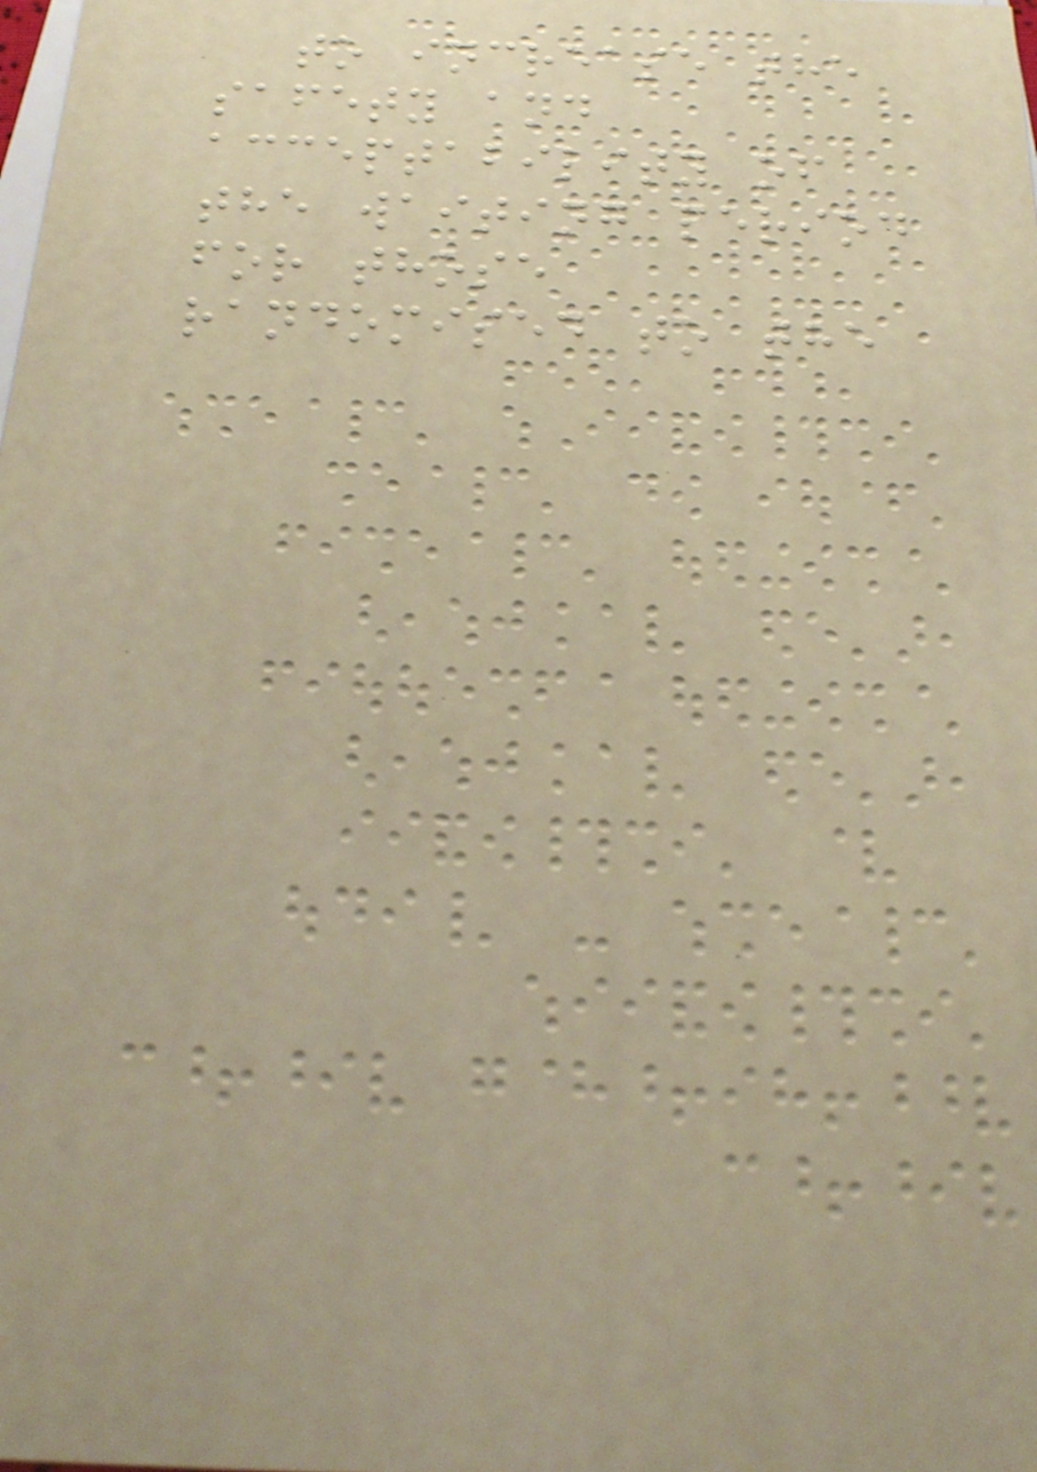to increase the
safety and
acceptability of
the waiting period
for those
randomised to the
